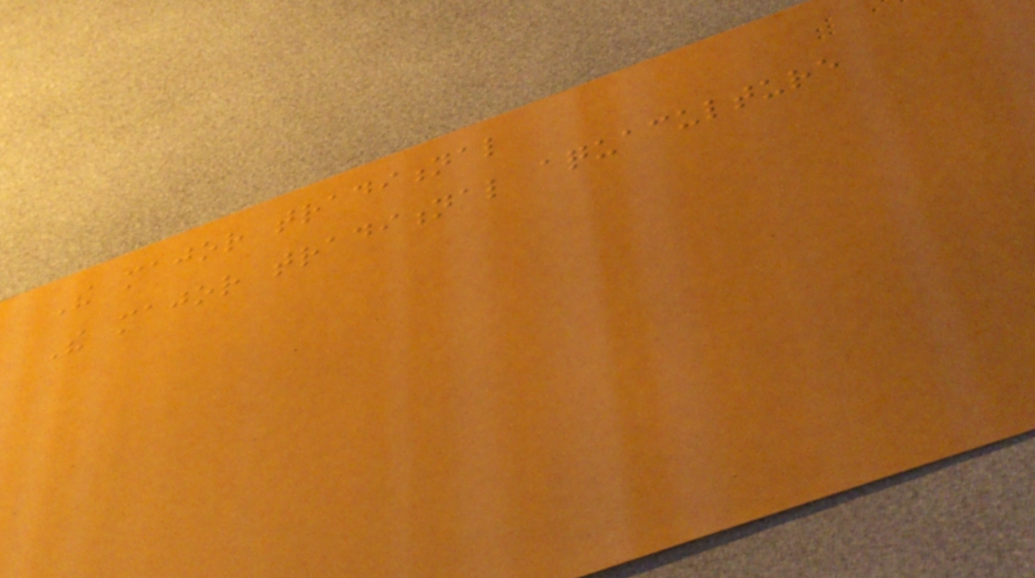The major traditional
The major traditional aquaculture
